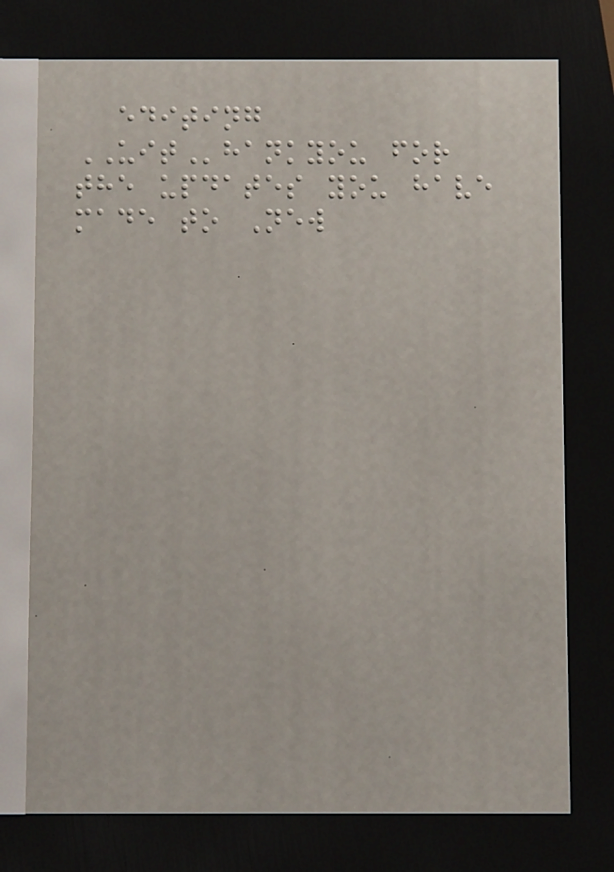editing
UIThankyou for
the updates you have
made to New
